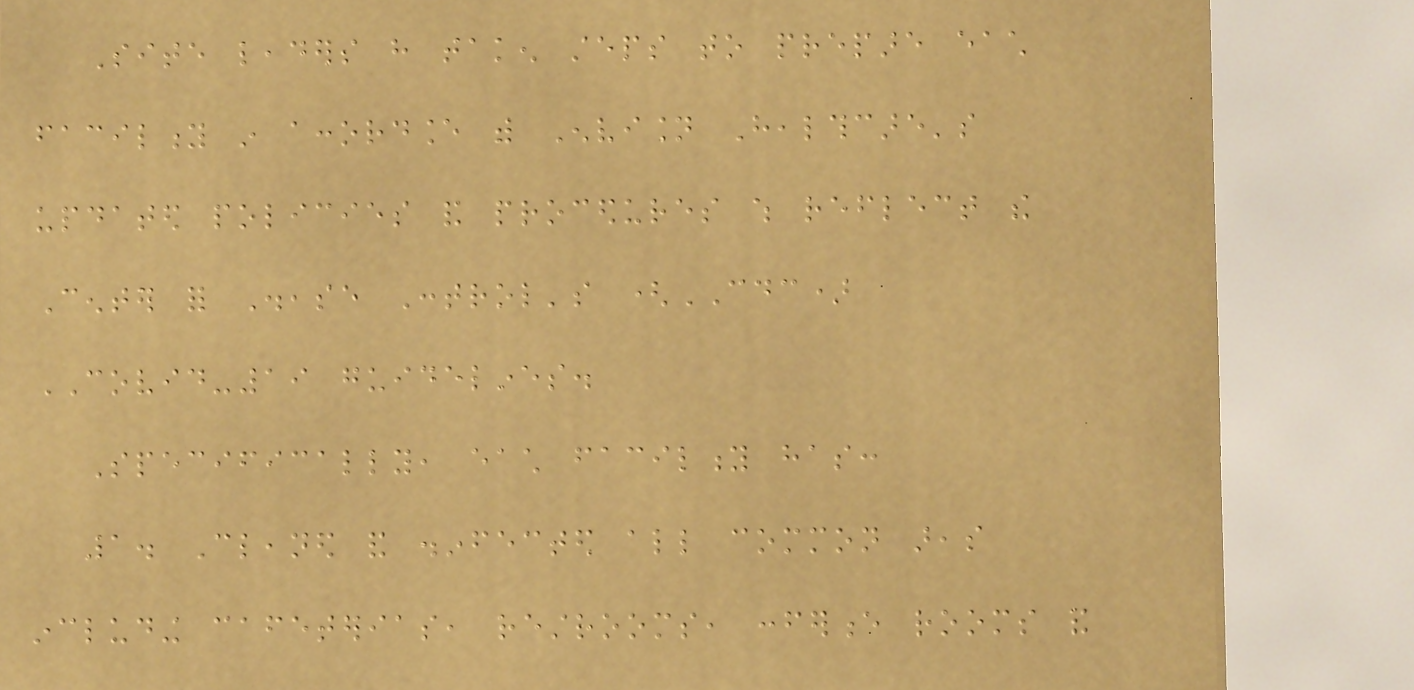Site leaders have taken steps to prepare each
facility in accordance with Envision Healthcare's
updated policies and procedures which reflect the
Center for Disease Control's (CDC)
COVID-19 guidelines.
Specifically, each facility has:
1. Cleaned and disinfected all common areas
including cafeterias, restrooms, conference rooms and
